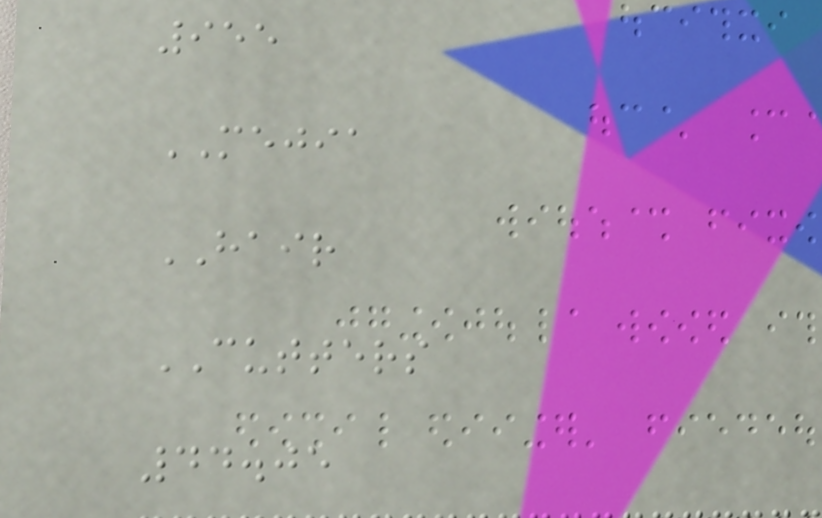955
MEJIA
HAIR
CUTTERS
44.05
